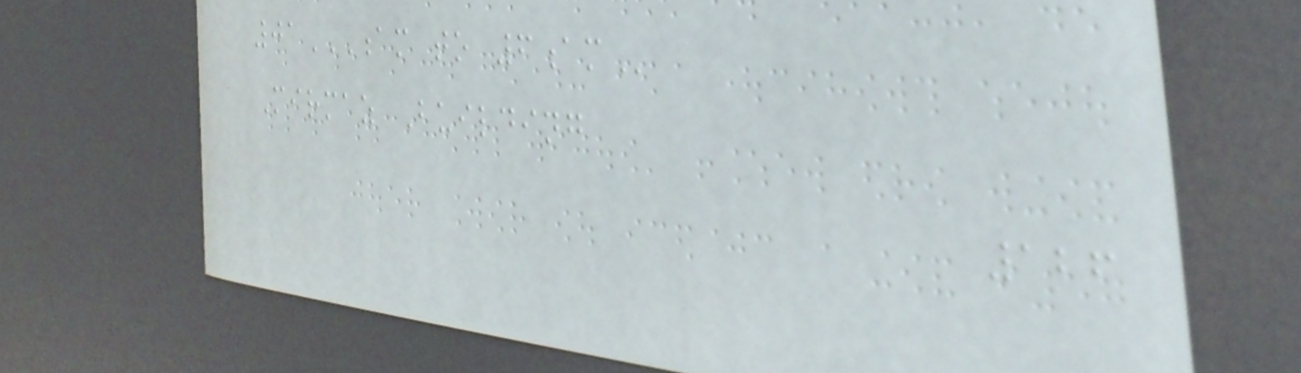01AM TO 6AM
Mirmaz Building
126
